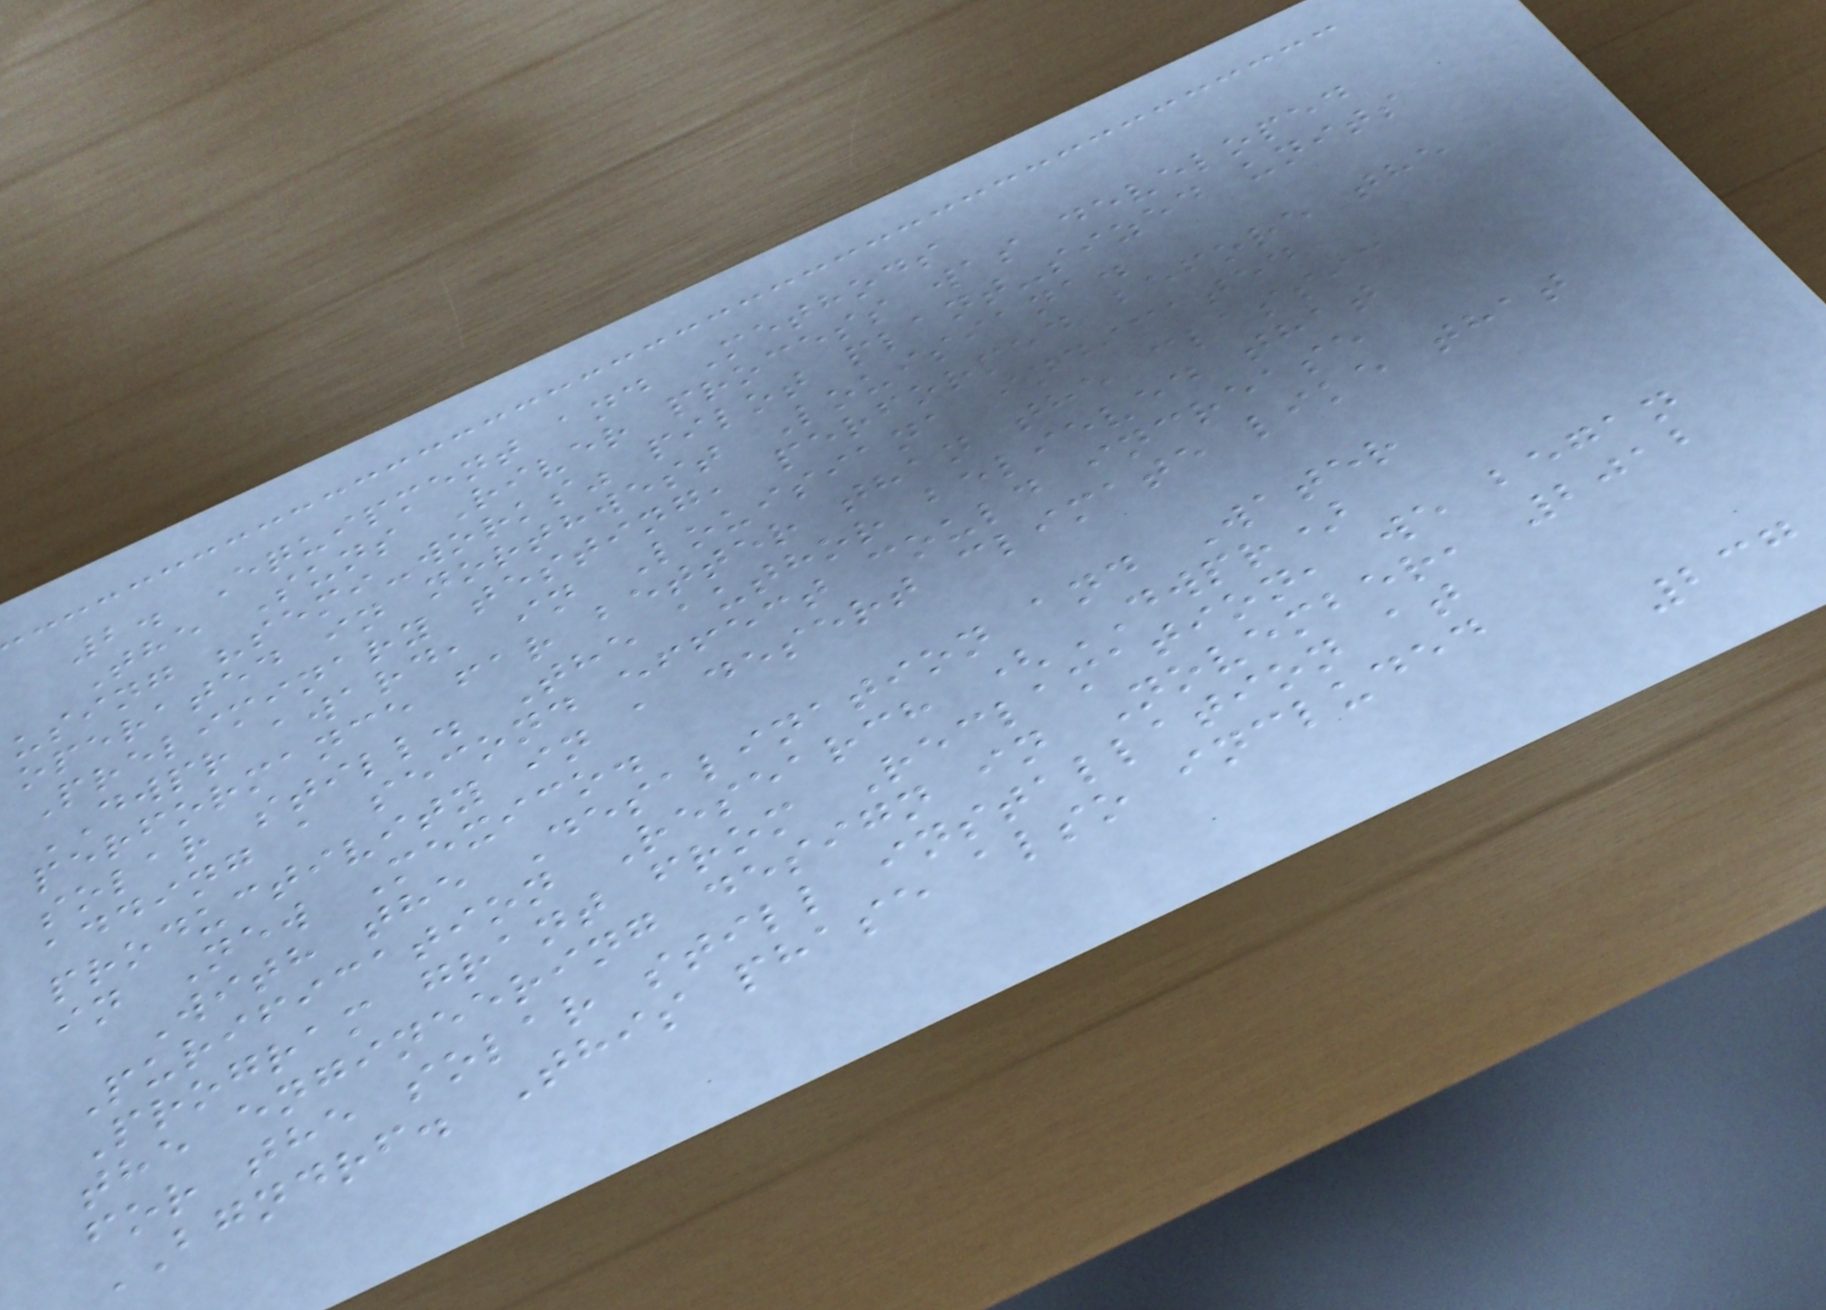2. Equipment and Methods
The Suns River process was developed
using "semi-works" pilot plant-sized units
operated in northwest Louisiana.
Preliminary testing, performed before the
DWPR award, in Louisiana indicated
performance far better than the classic
solar still. The author believed that
adding a second effect could increase
productivity in a desert climate like that
in New Mexico.
With the Desalination and Water
Purification Research (DWPR)
Program grant from Reclamation, we began
the engineering design in November, 2012
for the solar still installation at
BGNDRF. This phase also included
237
